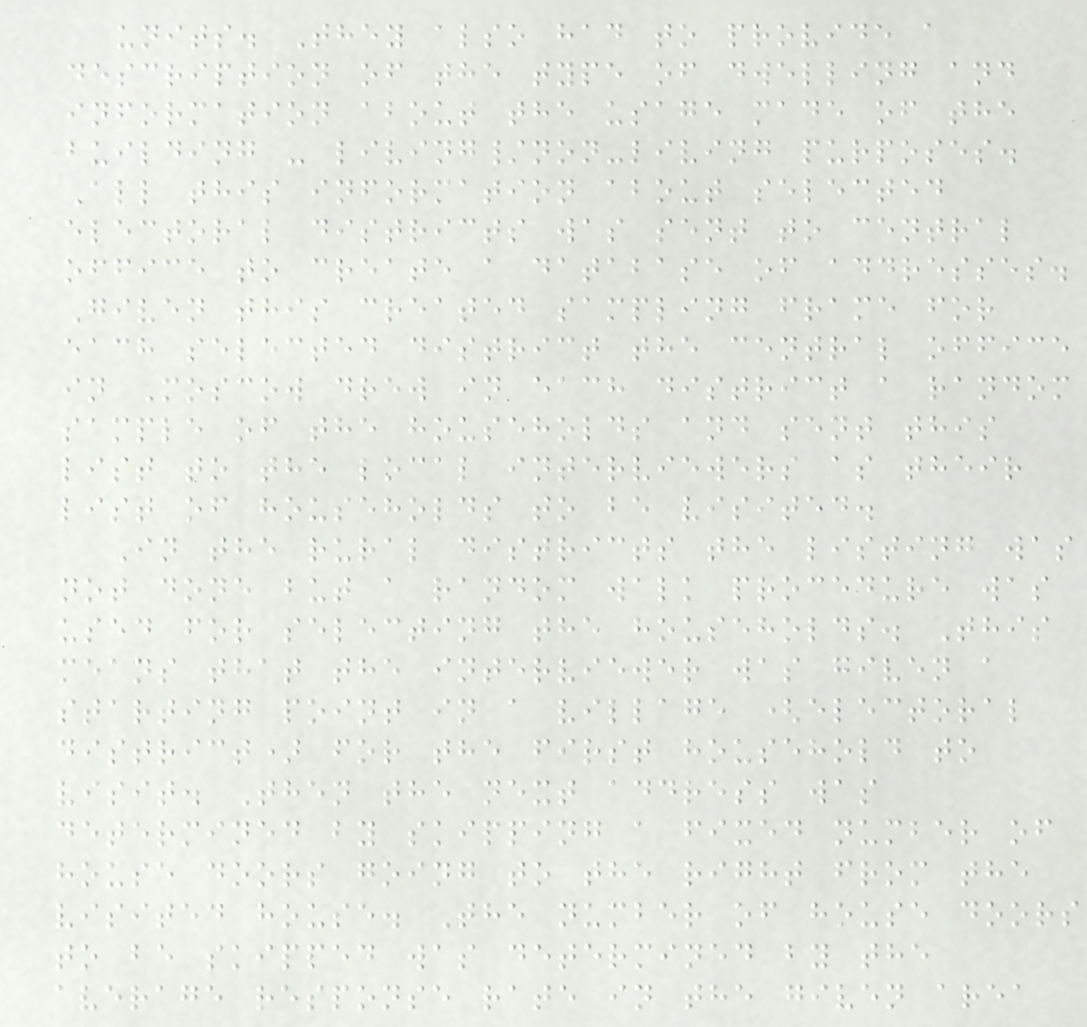units. They also had to provide a
description of the type of dwelling and
information about the usage made of the
building - living/non-living purposes.
All this information about selected
electoral districts was sent to central
office to create a database of addresses.
Given this created sampling frame for
each selected district the central office
in Moscow drew in each district a random
sample of the households and sent this
list to the local interviewers as their
list of households to be visited.
In the rural districts the listing was
not done but a random walk procedure was
used for selecting the households. This
means that the interviewer was given a
starting point in a village (electoral
district) for the first household to
visit. Then the next address was
determined by skipping a fixed number of
house doors going to the right from the
visited house. The number of house doors
to be skipped was determined by the
average response rate in the given area
